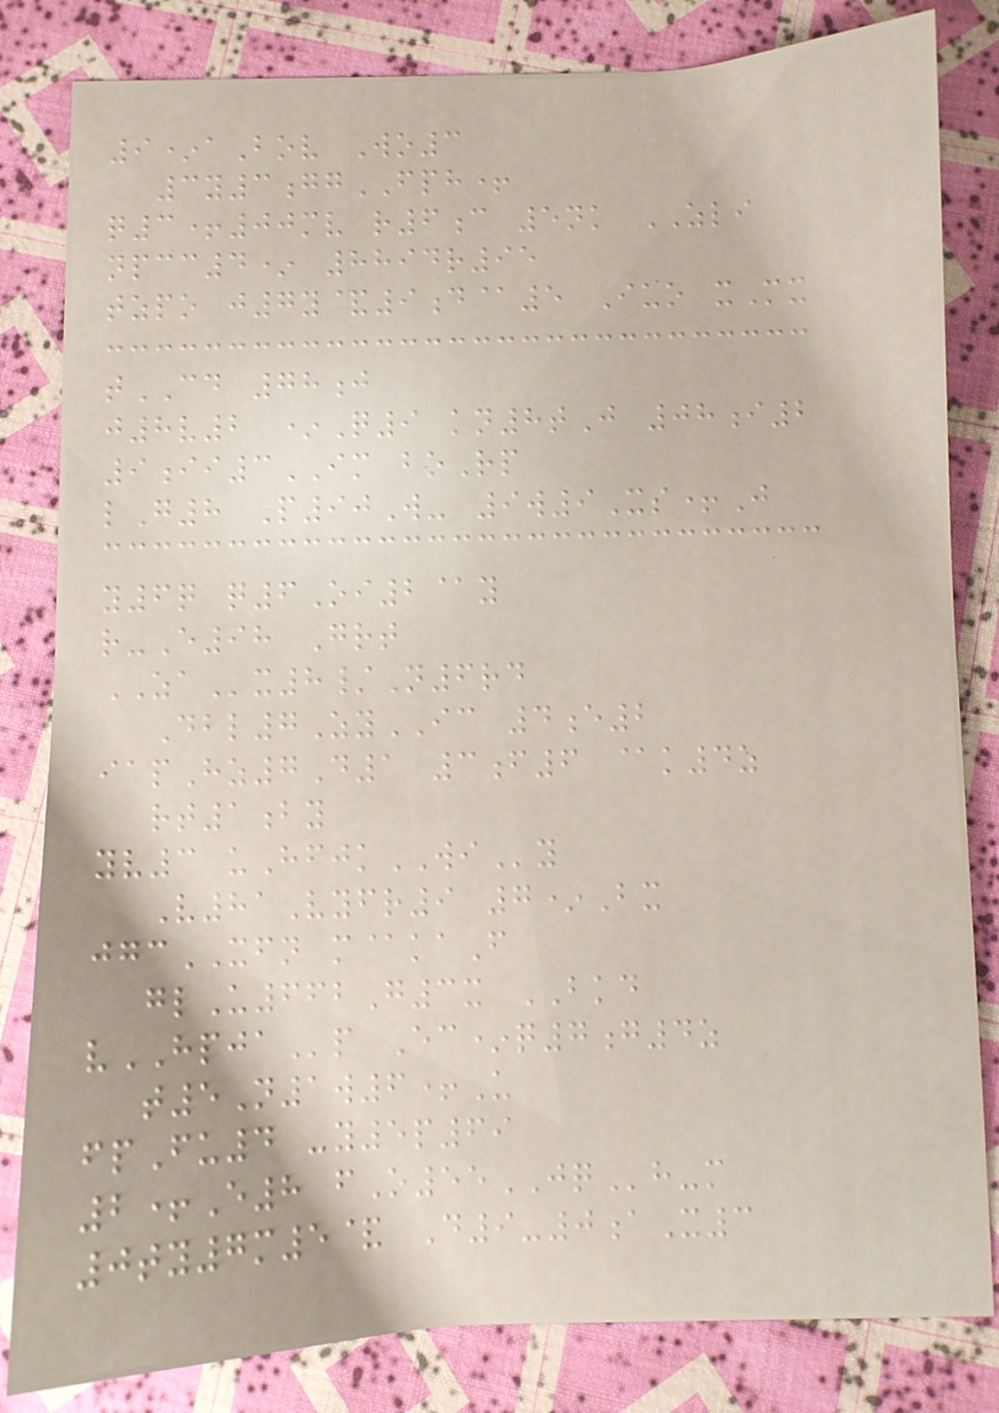9*aBov Wo3
3y3ggFPH+
q3+00mv r6c 5nk ZLI
npcc4* 8894r95
tzpo j7y&9d@5 Iuo xMx
tCD 78j
j8v2 *Q9 kn8tJ 08i2
9ii3IM boRp
lG8 P90W- 9w9Xs+J
y6q q6Oi2@y
r-E98 Grt
ZAx8/N6rd
Dbl7ZyIC 4e2
iapHz7D1 3f6 @k4z
rt1by
yv3 uHfjkWIy
V81Vyfr9 7*Bx
jgcXFN m@kaF
glU662G3x BKD
vHPJAp Ec*q7g4z
t5N1w6+U
fpFu4 -y5p69
2+E8 fO55JQh-m
0ty7m5& D9-0aX3
